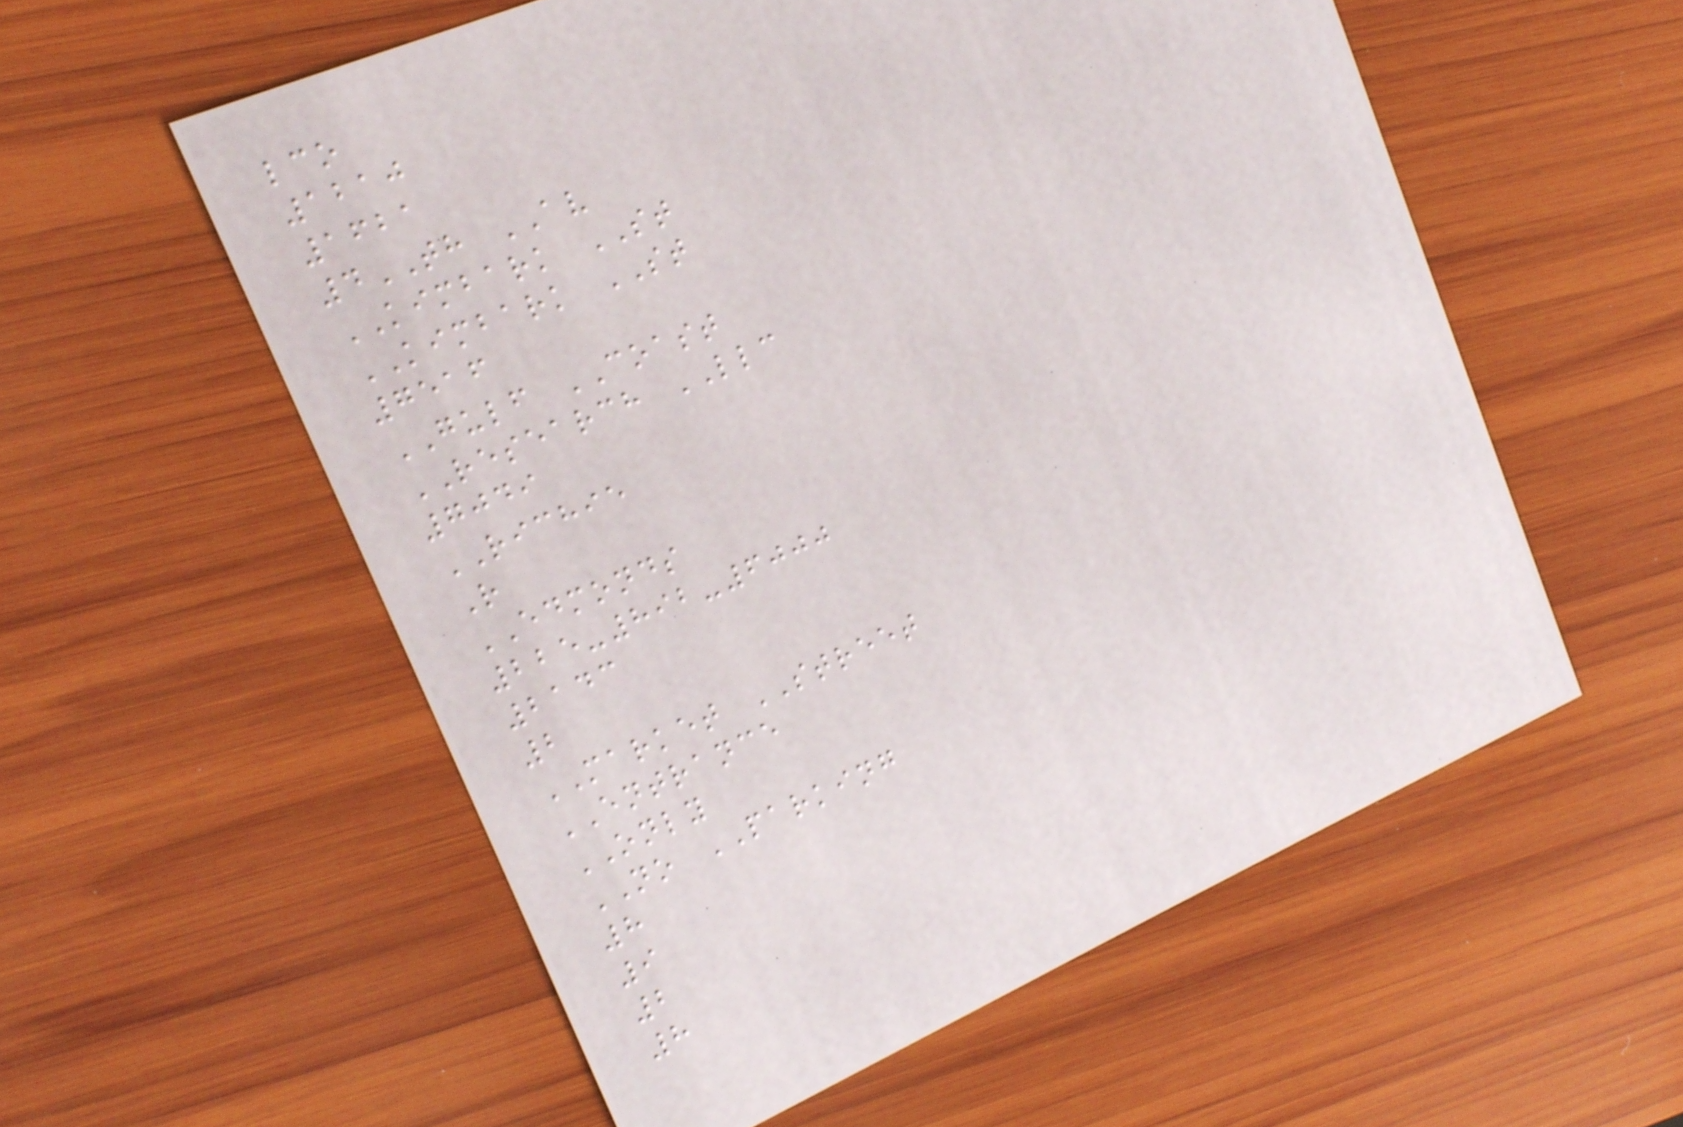lco
1210
1621
4TH AV
KIMBARK ST
KIMBARK ST
7516
GULF COAST
RESEARCH LLC
7049
RICHIE
R
EDMONDS
225-892-6000
2143
2
MARKET STREET
ENTRANCE
ONLY
NO PARKING
8
9
2
8
